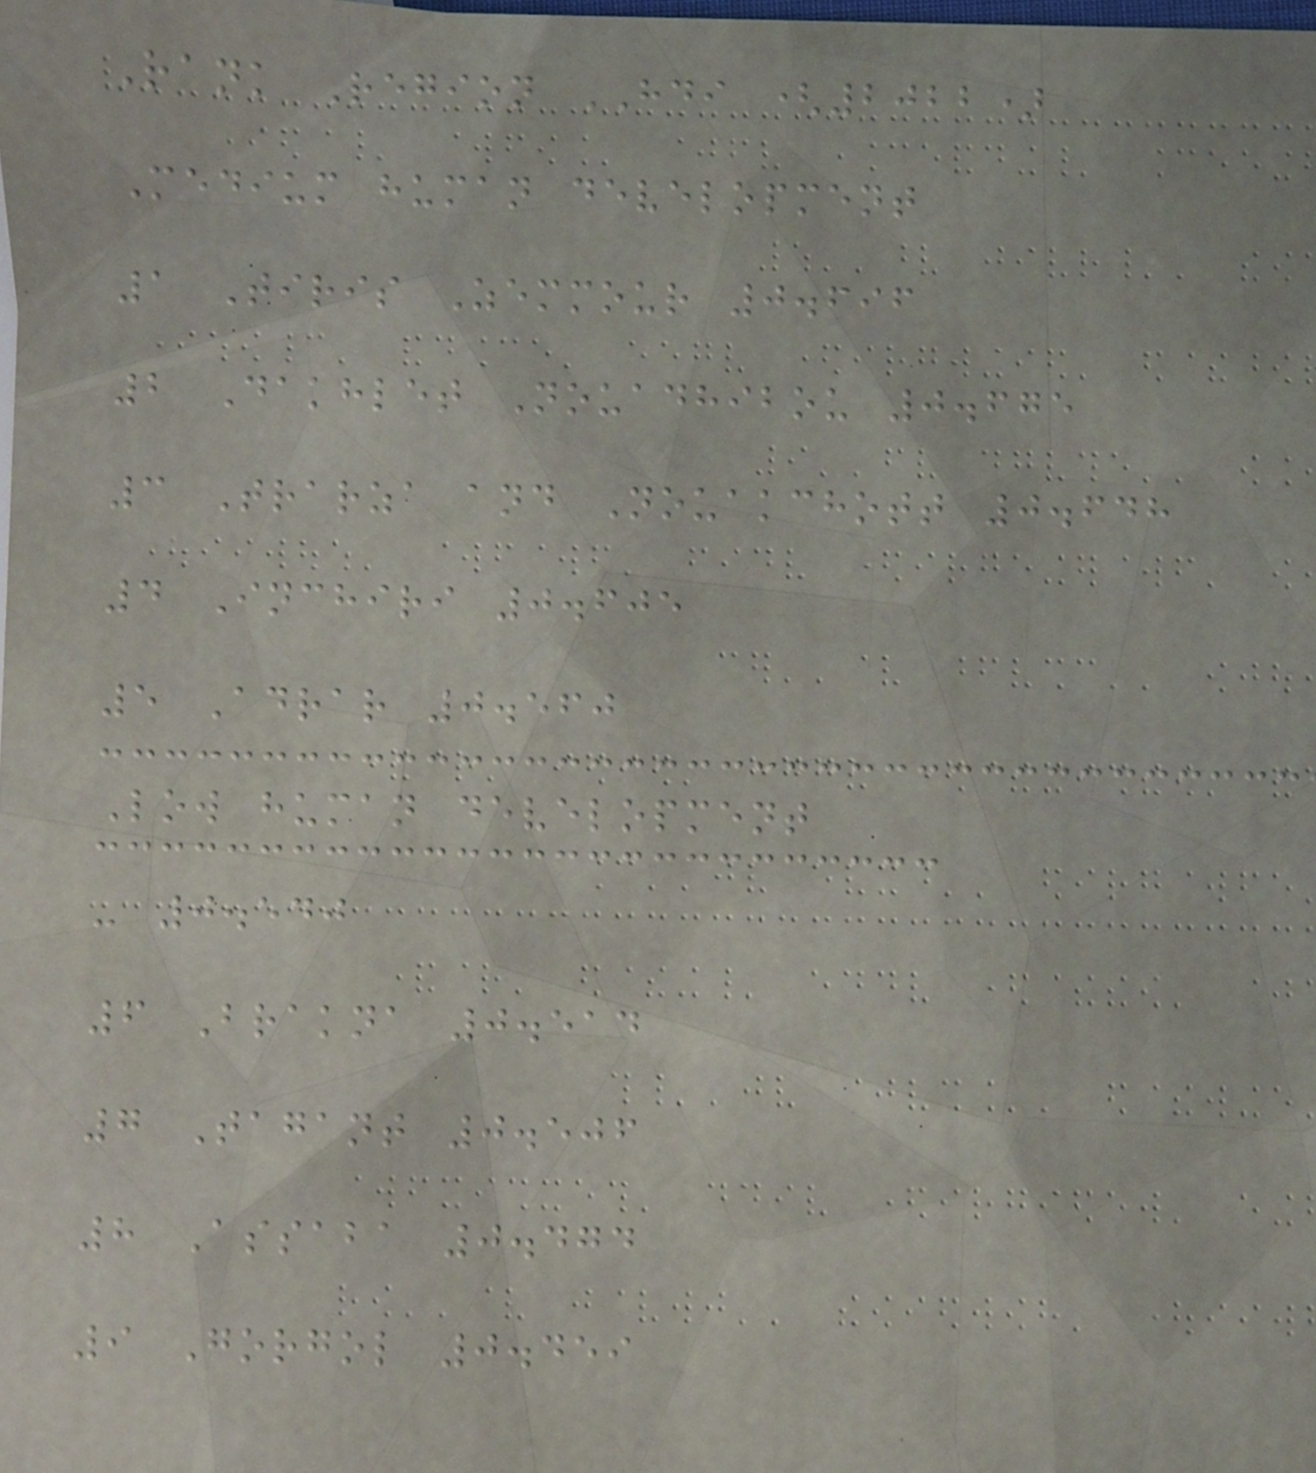Rank Region HDI (2022)
Medium human development
1 Tiris Zemmour 0.696
2 Dakhlet Nouadhibou 0.675
3 Trarza and Nouakchott 0.648
4 Inchiri 0.605
5 Adrar 0.560
Low human development
- 0.540
6 Brakna 0.514
7 Tagant 0.506
8 Assaba 0.474
9 Gorgol 0.459
